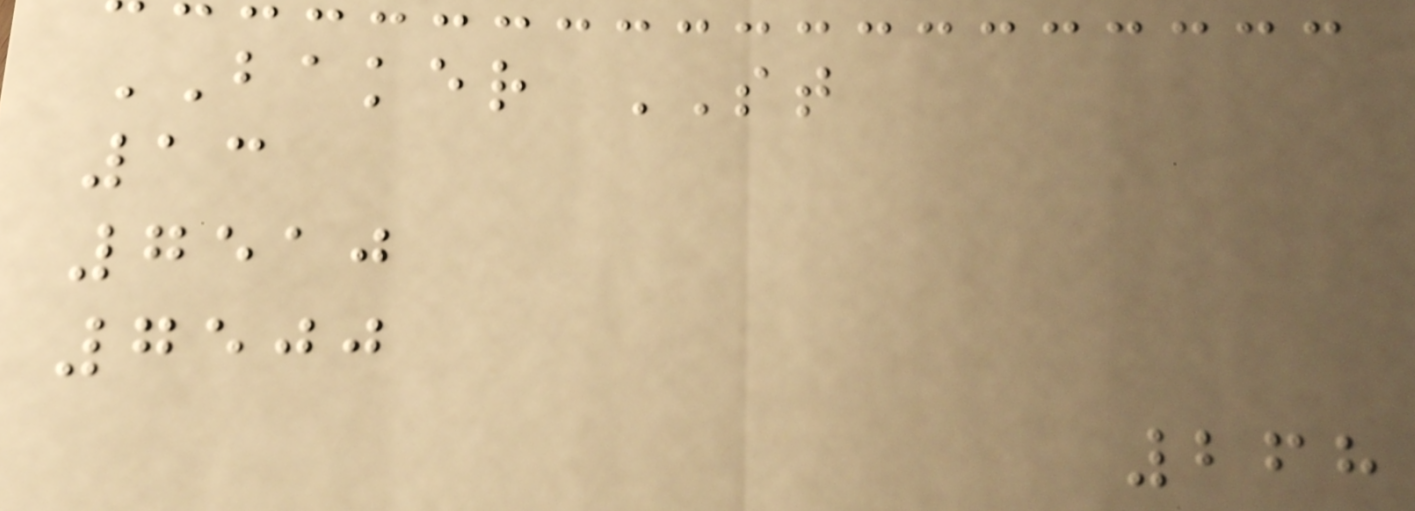BAKER ST
13
7510
7500
268
